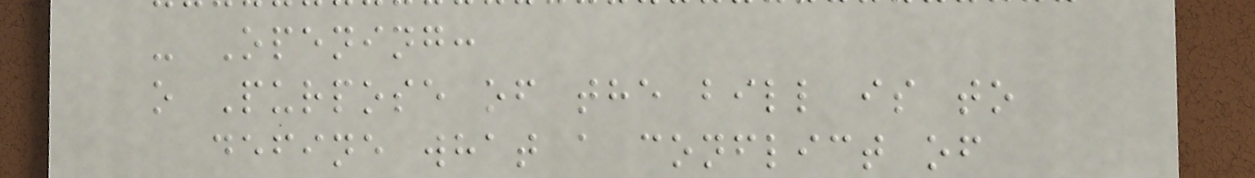- Opening:
o Purpose of the bill is to
define what a conflict of
